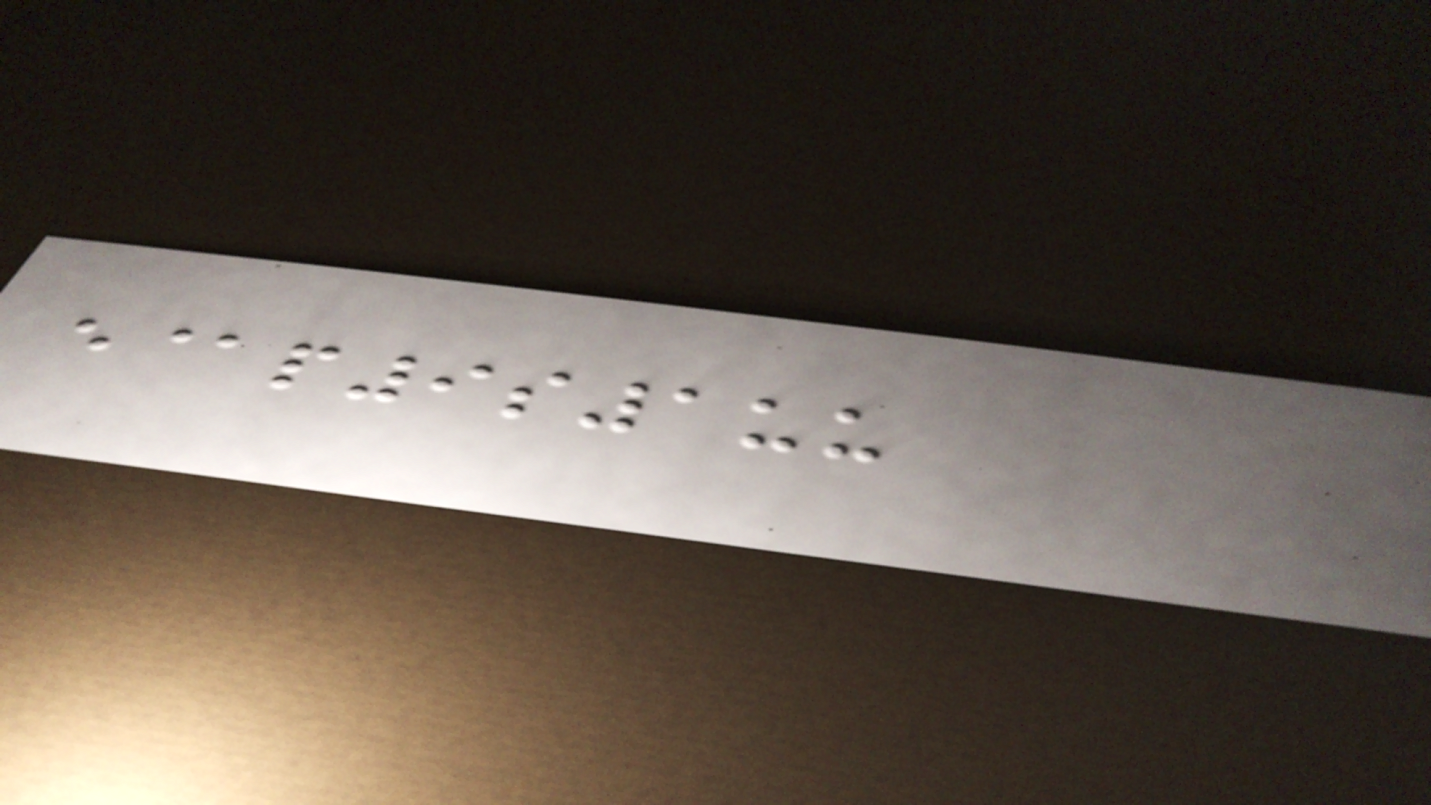e@p9s1uu
